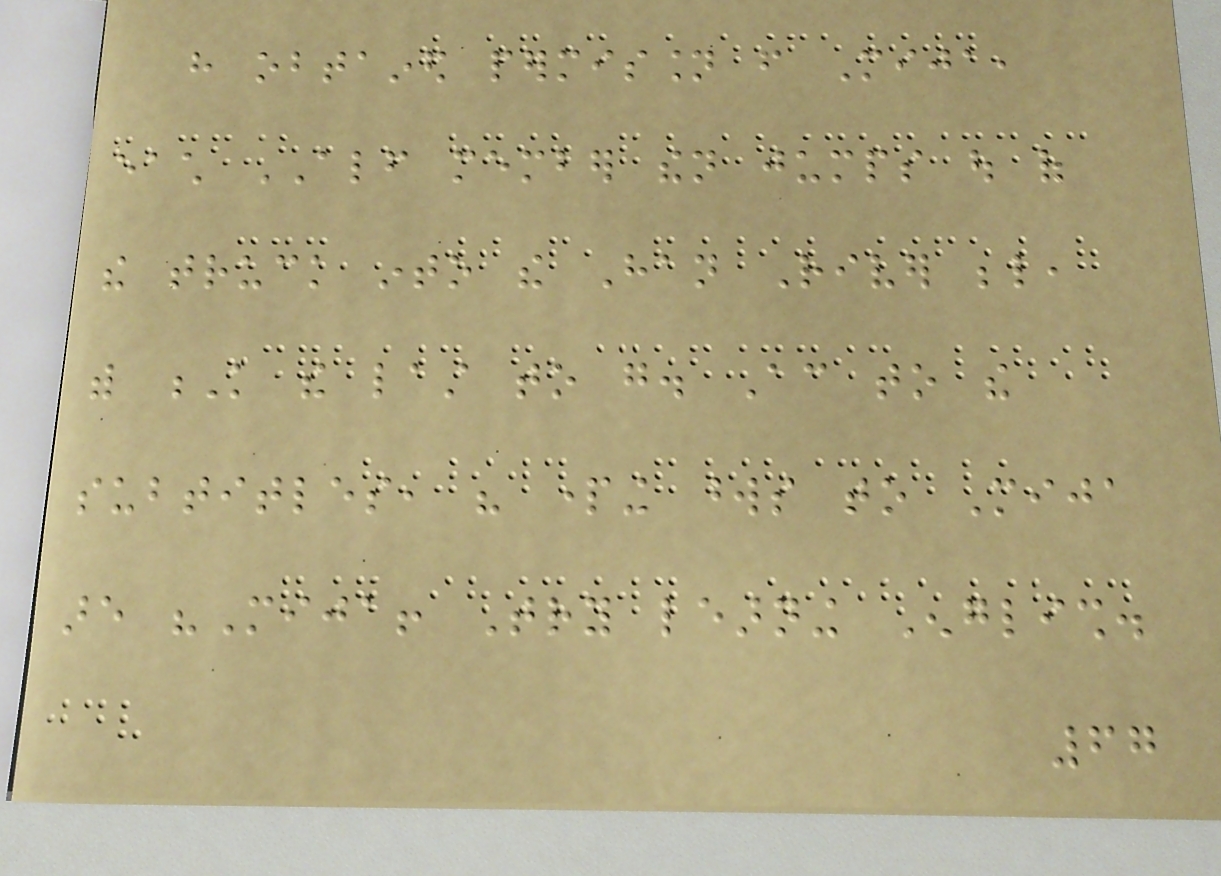have obtained permission from Mija,
each ALF member then jumps out of
the truck into the Han River below,
with K the last to go. According to the
subtitles, his parting words to Mija
are "Mija! Try learning English.
67
